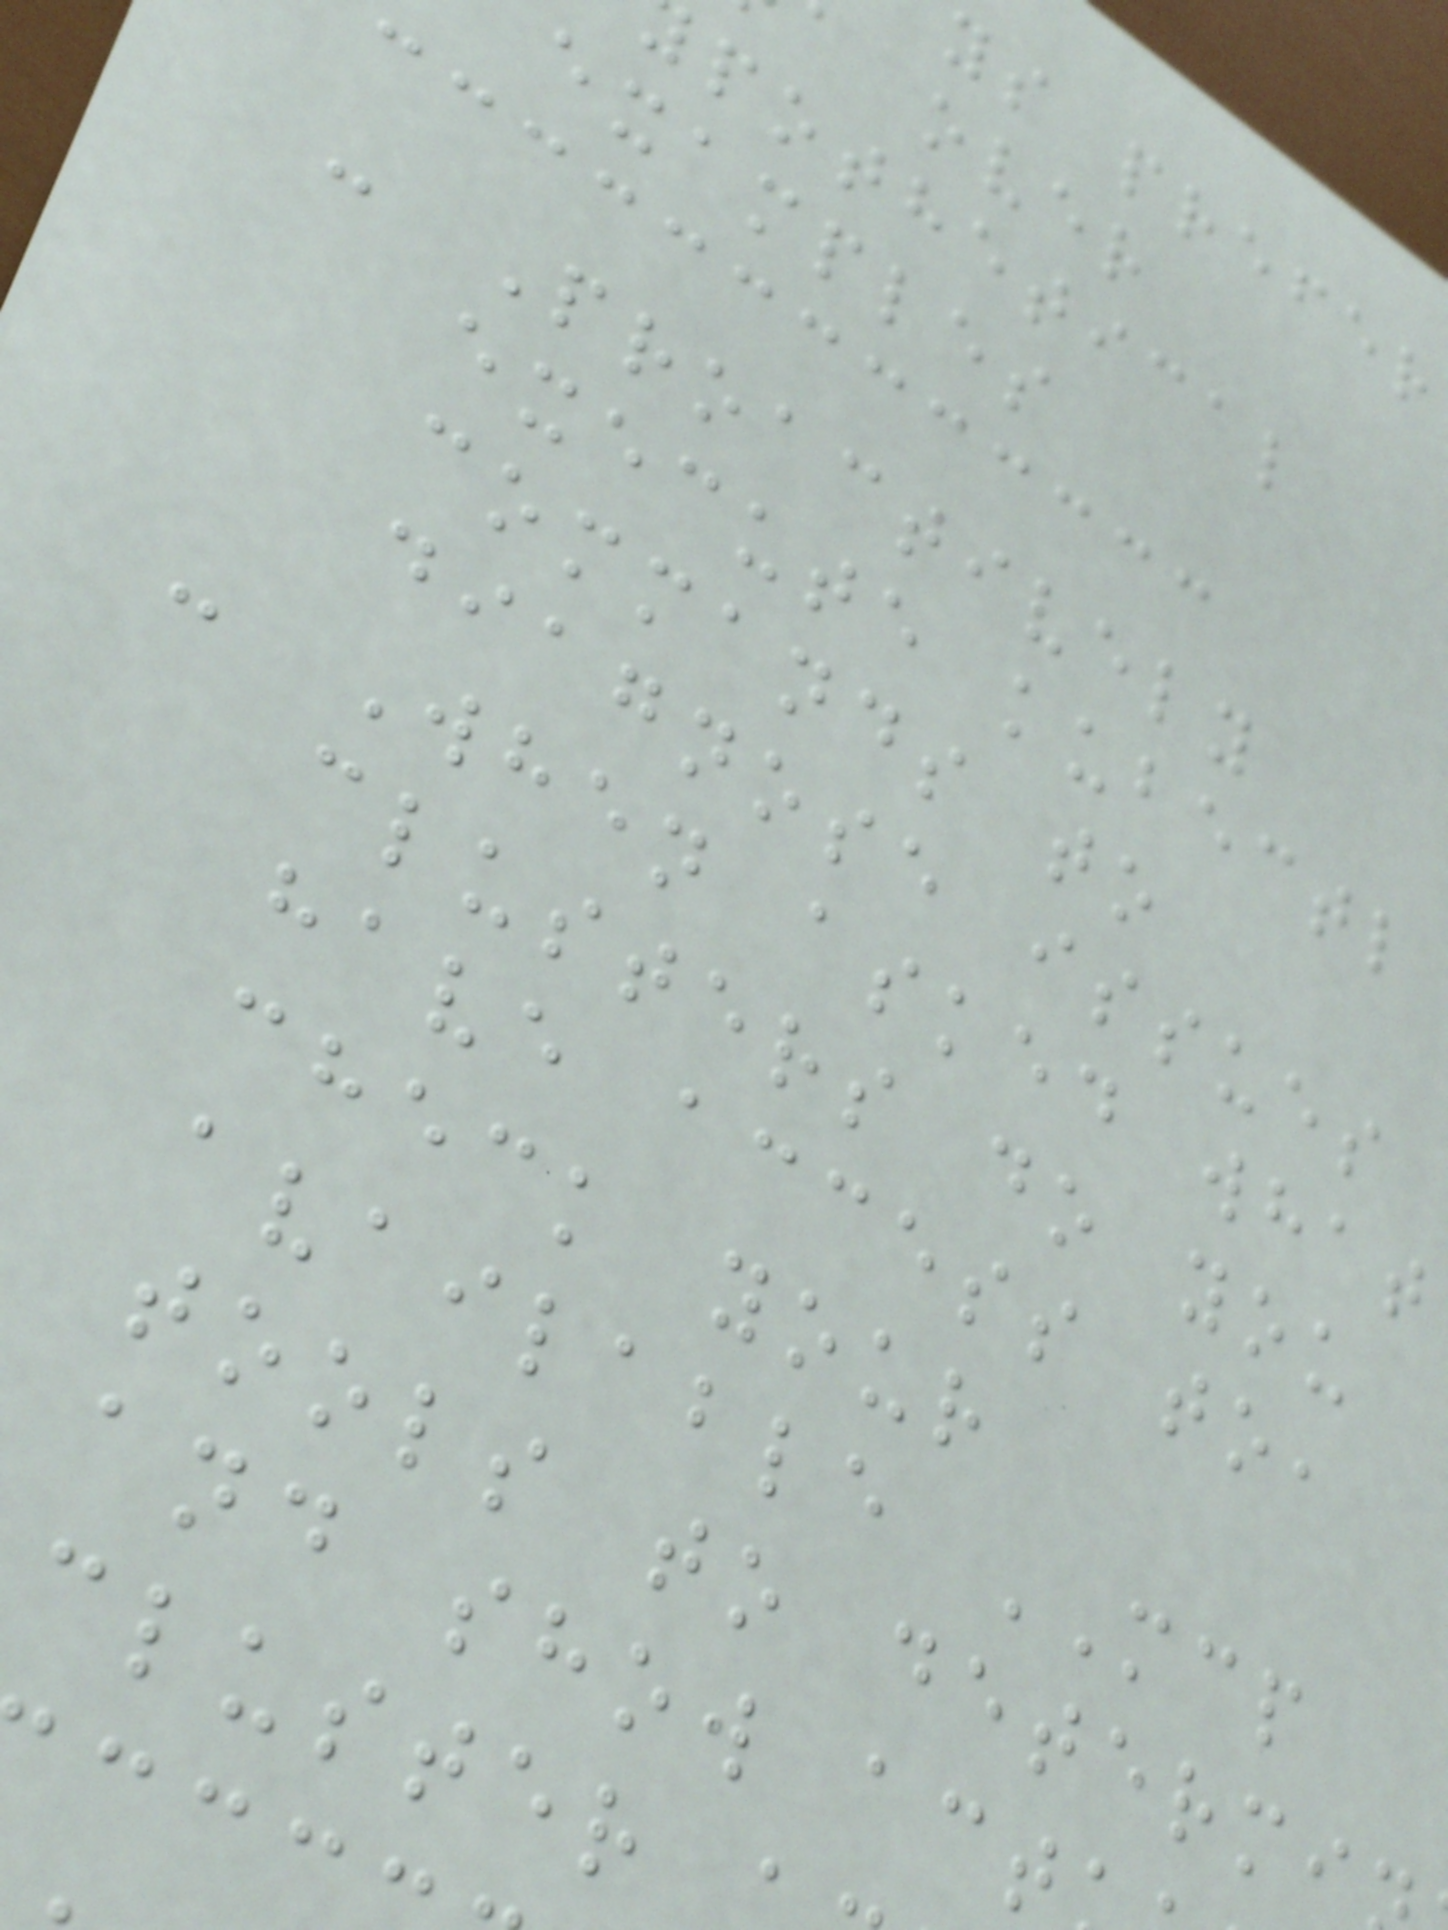ys prefer
over
pothetical
examples
- Proactively
execute kubectl
commands to
diagnose issues
- When asked what
clusters do you
have access to,
check your
available MCP
tools to determi
and show act
cluster
